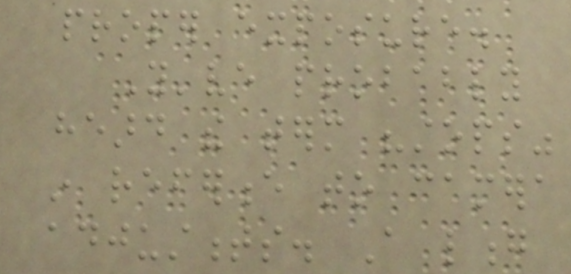proper exposure.
You've probably
heard the term "stops"
in reference to camera
adjustments. A long
